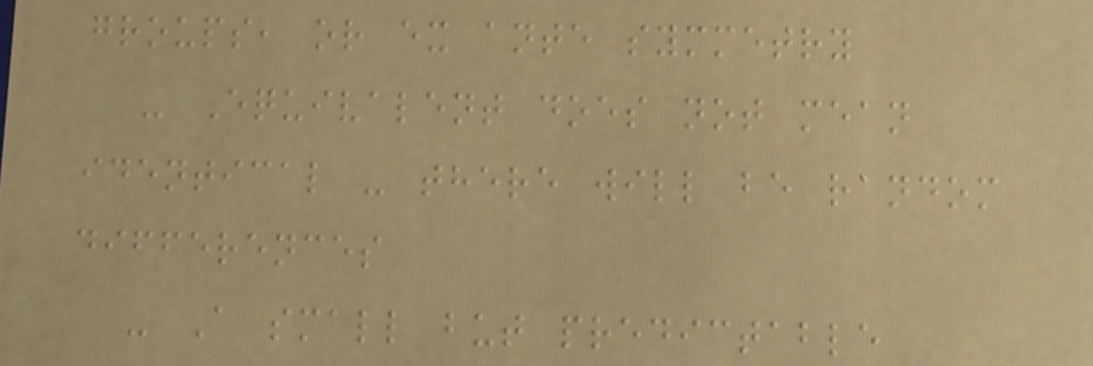groups, or ex ante symmetry
- Equivalent does not mean
identical - there will be random
differences
- A small but predictable
